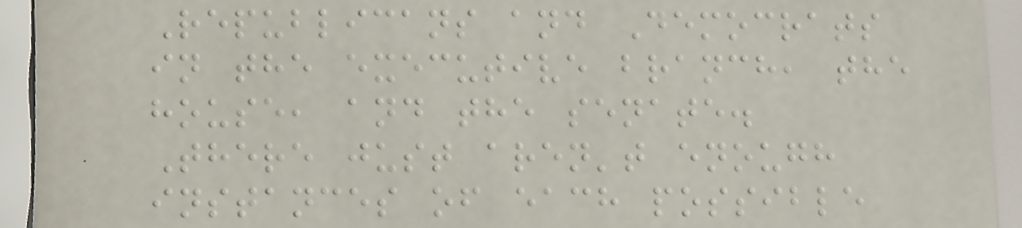Republicans and Democrats
in the executive branch, the
house, and the senate.
There just aren't enough
instances of each possible
